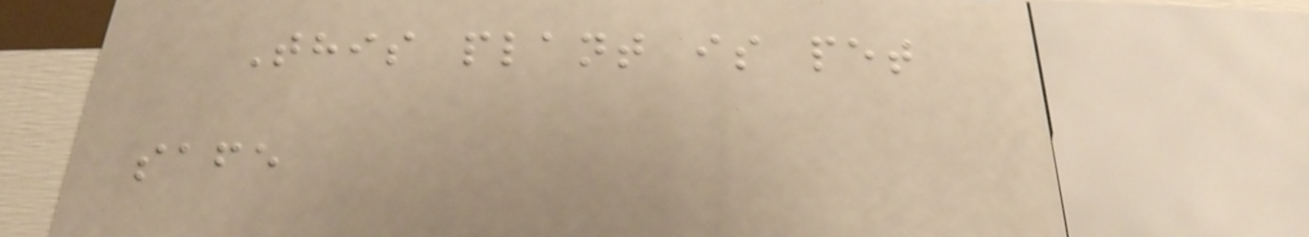This plant is pet
safe
